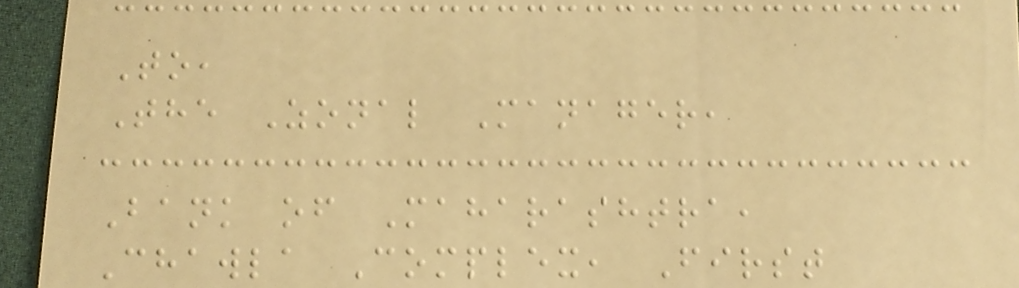To,
The Zonal Manager,
Bank of Maharashtra,
Chawla Complex, First
